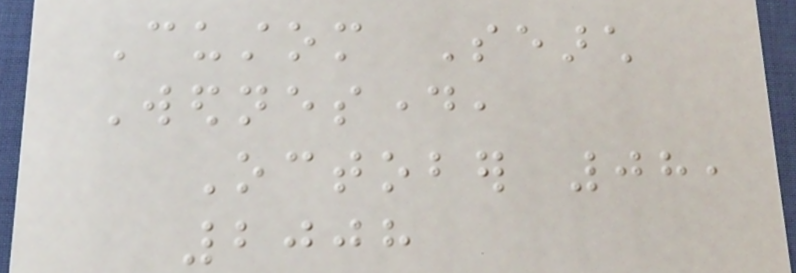Custom Search
Wednesday,
October 08,
2008
